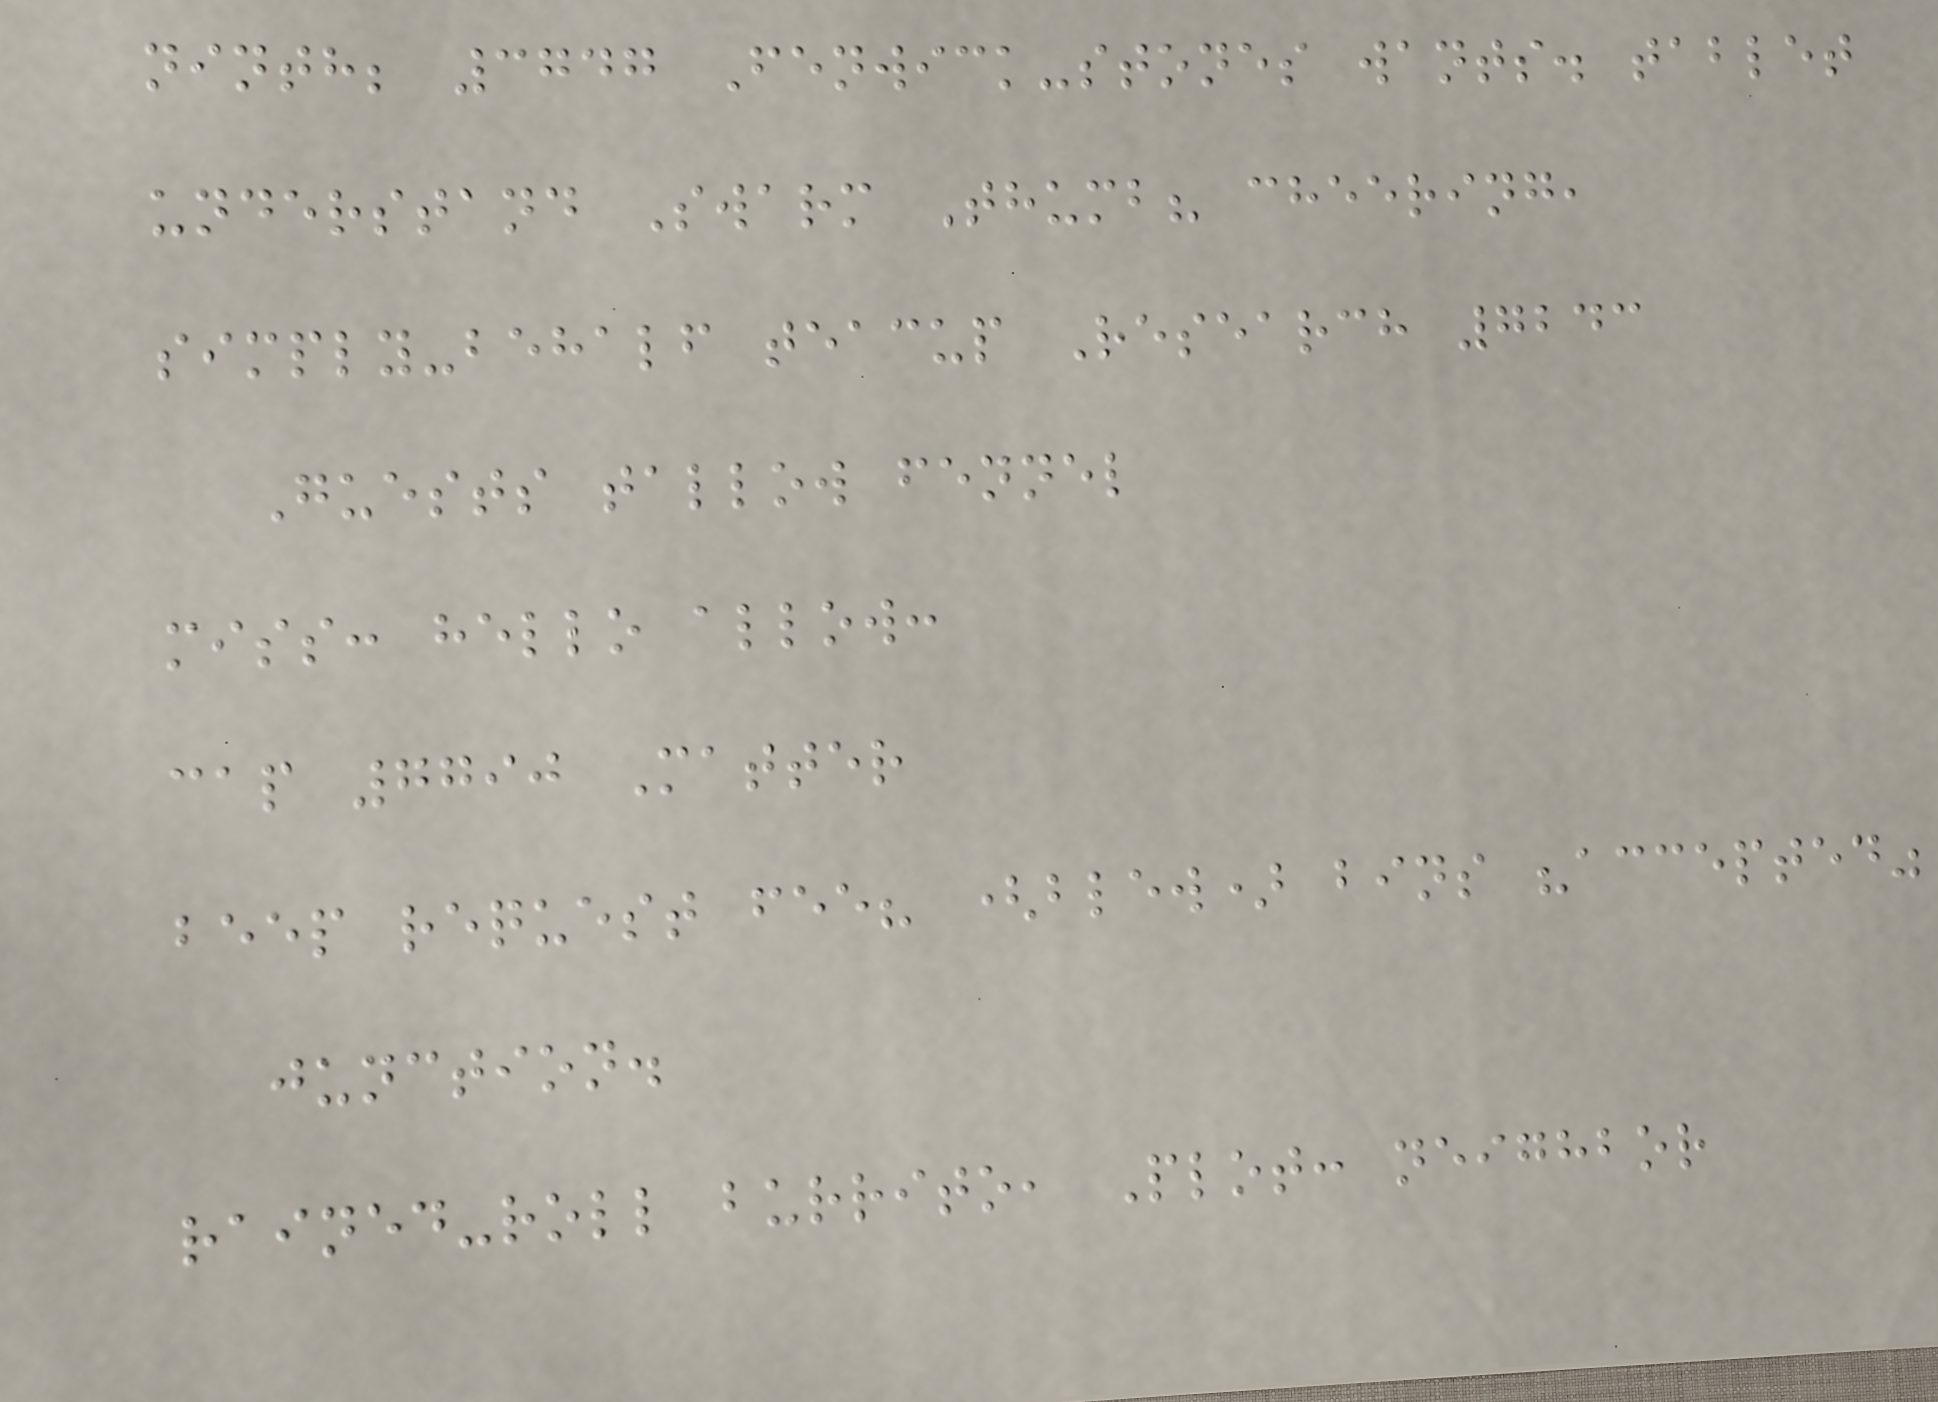ninth; 3747 Fenwick-stones wants. tablet
understand Swarm Thumb? cheering,
simply-behalf teacup Research 7243
Guests tallow fennel
miss: hello allow:
cap 7790 Matter
beep request fee? (blew) bins "accepted"
junction.
rained-roll burrito, Plot: neighbor
